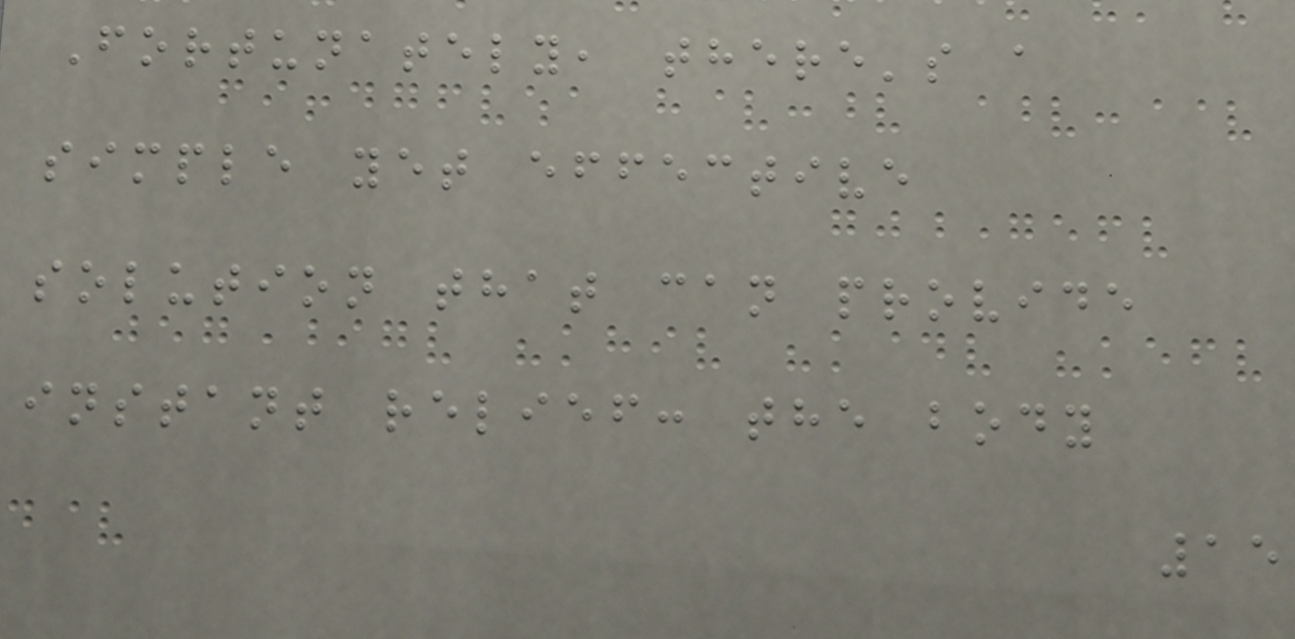Fortunately, there's a
simple yet effective
solution that can provide
instant relief: the body
15
